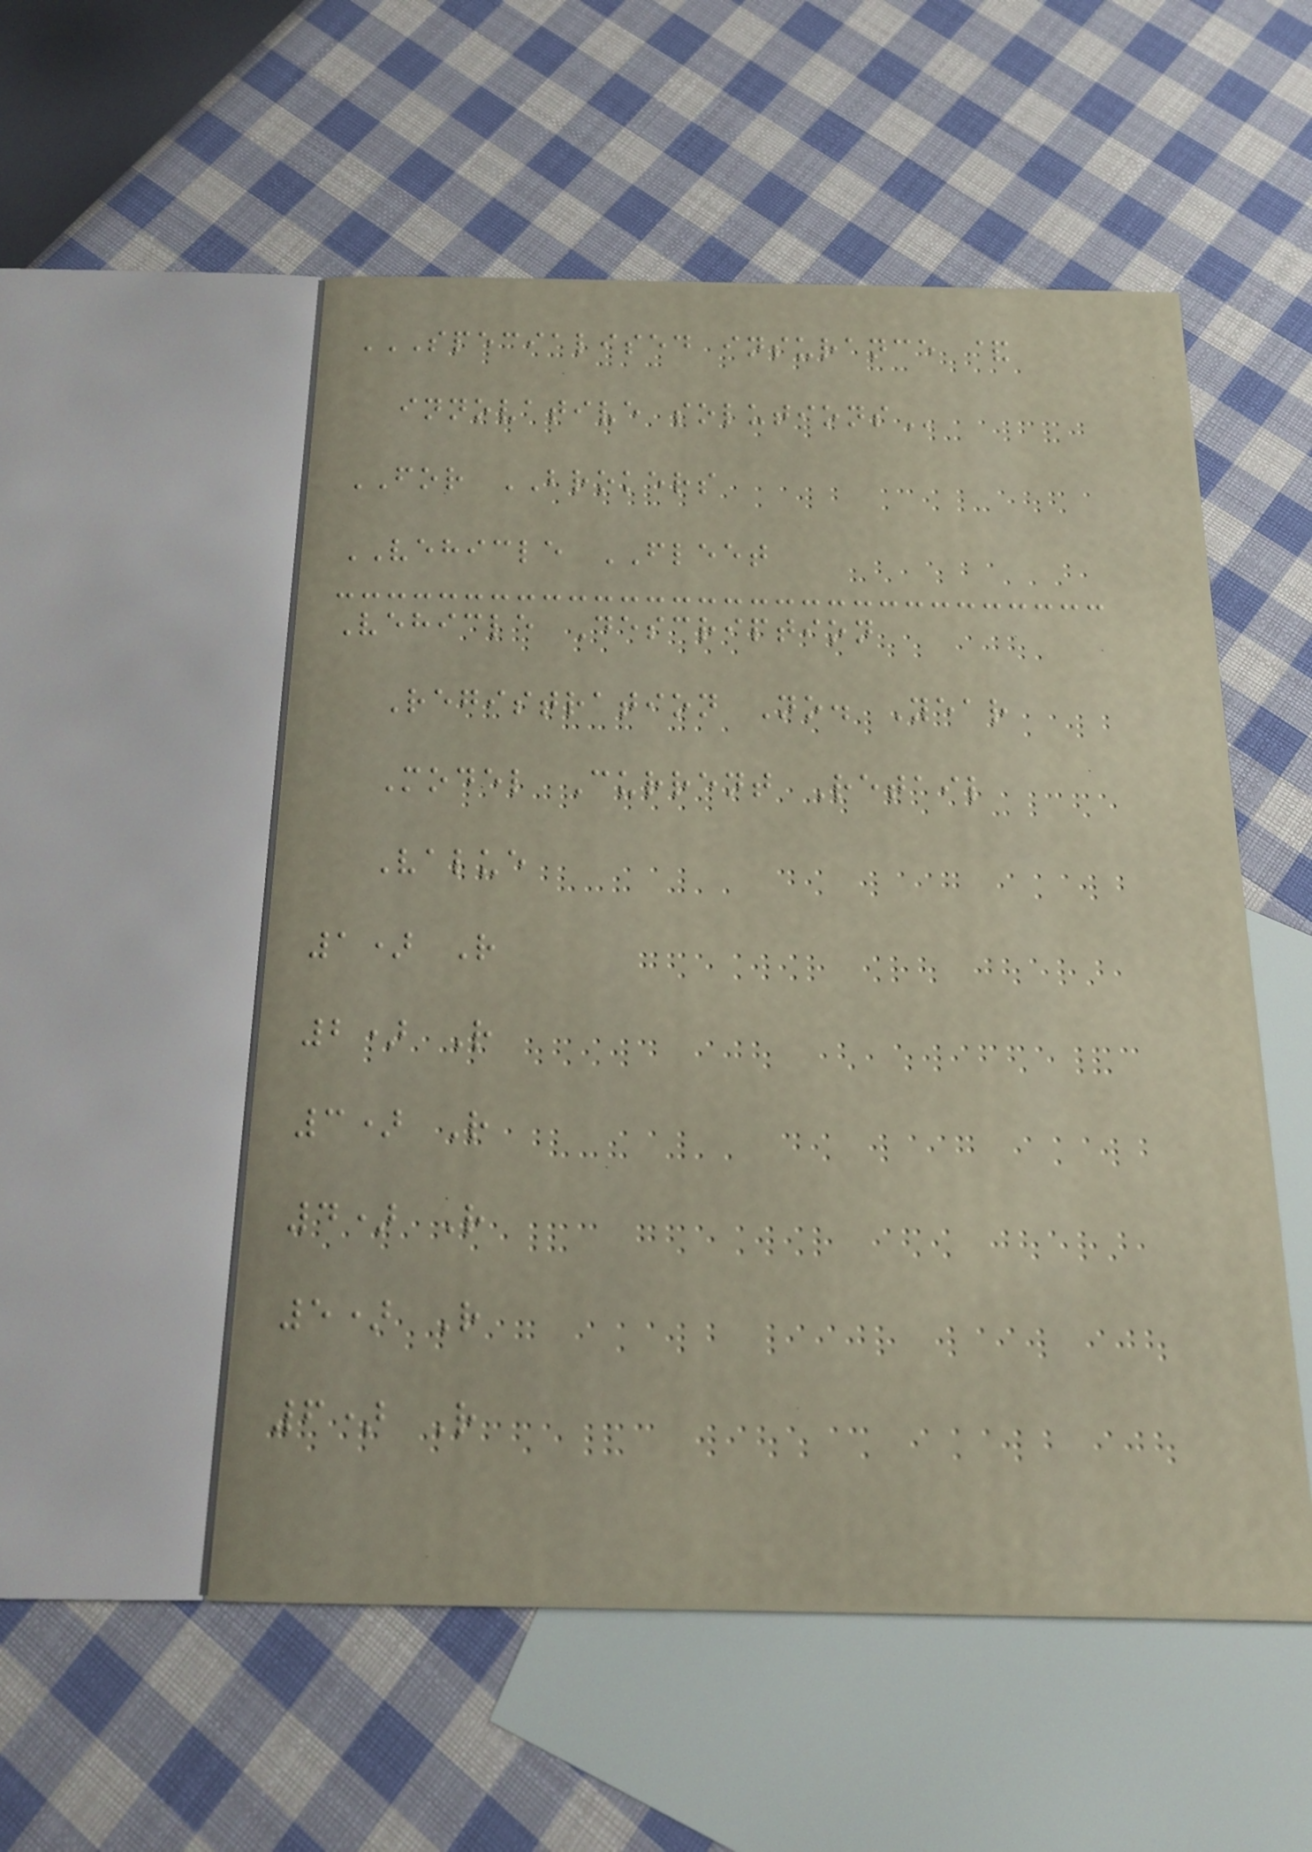SPECIALISED INSURANCE &
INNOVATIVE SOLUTIONS
FOR BROKERS
VEHICLE FLEET
Vehicle Description
Registration No. Year
Model Current Retail
Value
1) R
2) R
3) R
4) R
5) R
6) R
